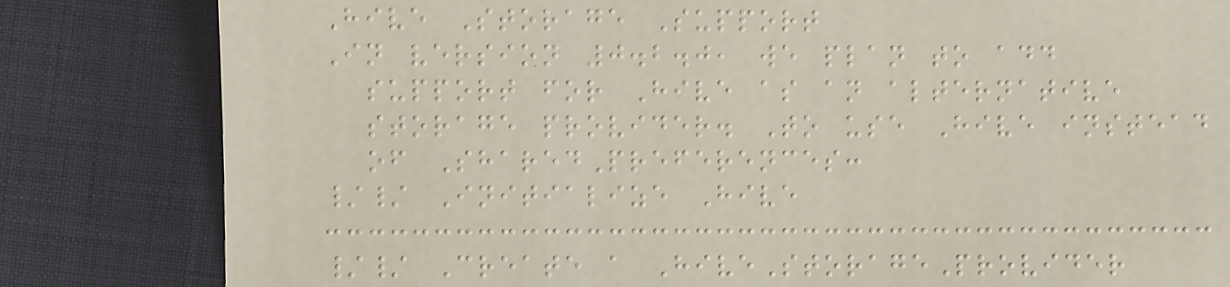Hive Storage Support
In version 0.2.0, we plan to add
support for Hive as an alternative
storage provider. To use Hive instead
of SharedPreferences:
// Initialize Hive
// Create a HiveStorageProvider
